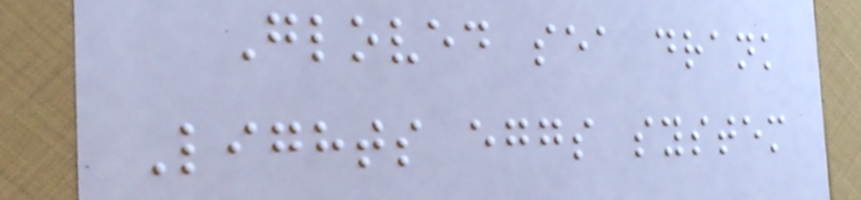Gloved sea drank
Lights eggs system
